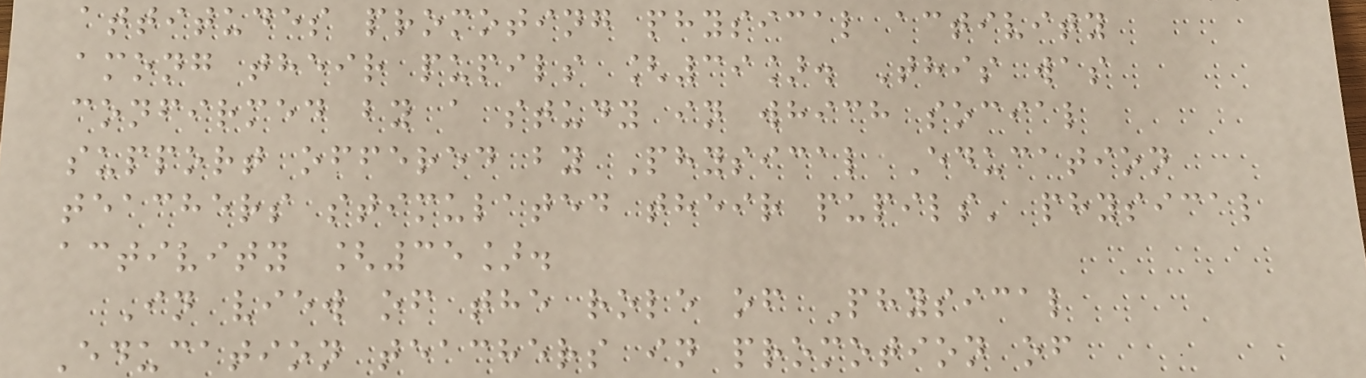attitudes promoting physical activity
among their pupils [39]. This was
confirmed by a study in which social
support offered by Physical Education
teachers stimulated their pupils' physical
activity [35].
In view of the role of Physical
Education teachers in promotion of
